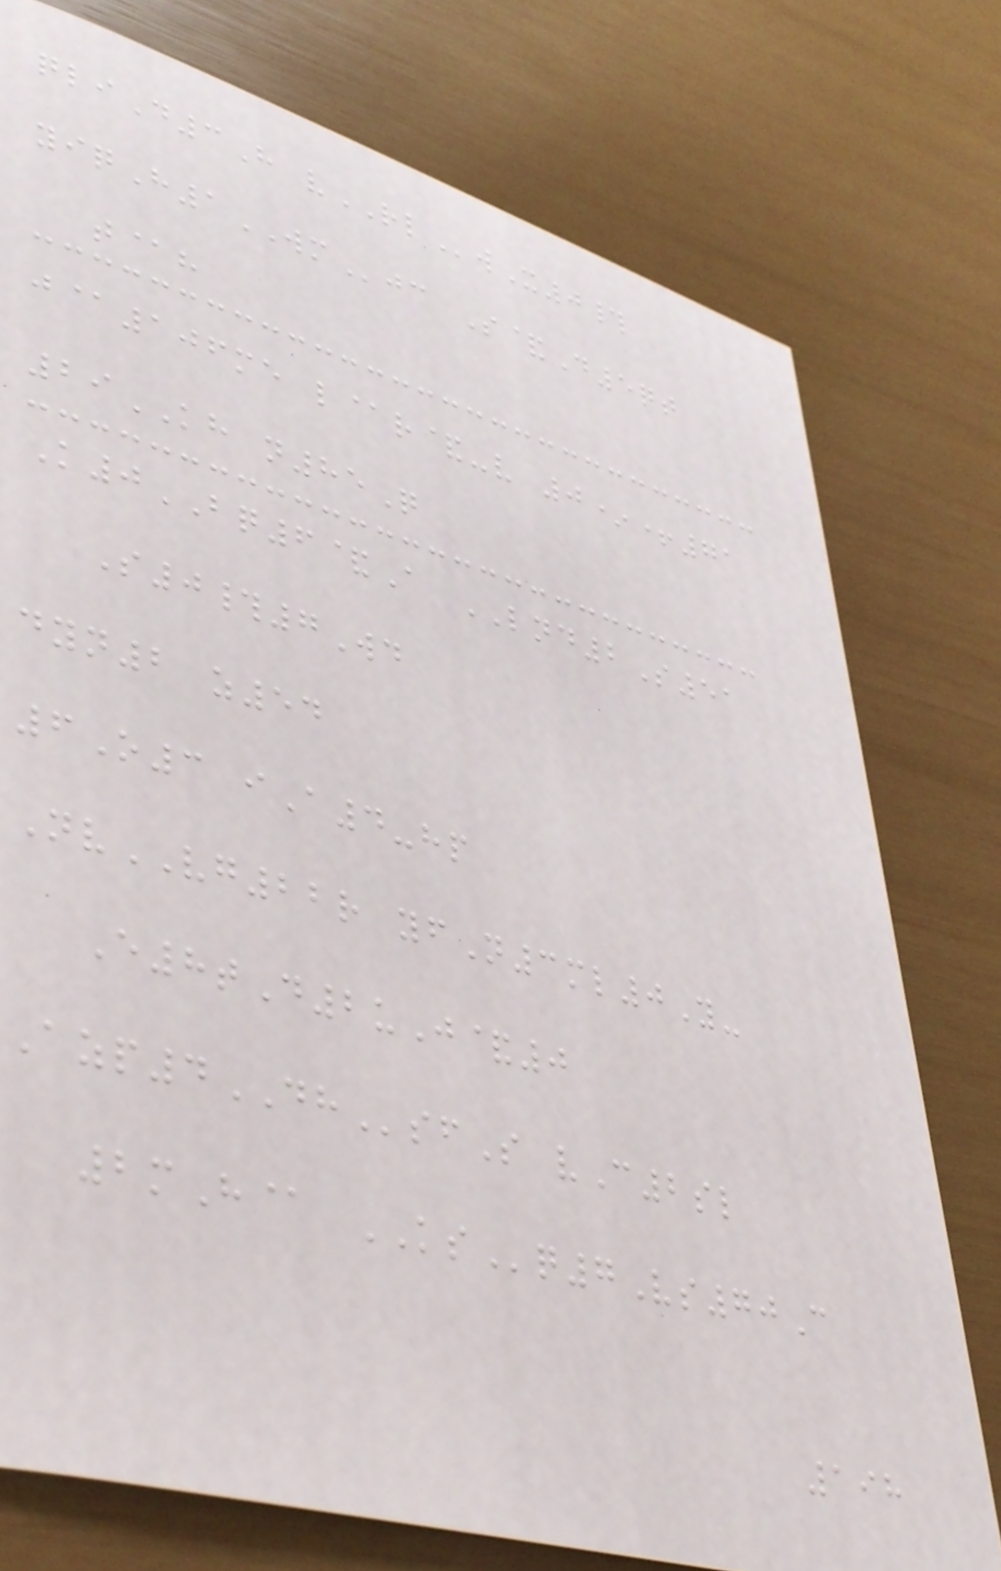qliD3H vRLwX0#
yiqH1WMjc S&D5qt
t@h
j@106me l@r&-v 0*+71
29KH n85Q
K0BQ6&A LND2S51
S0#7Wd
dyn2 z54
6O3 iA4-hp
NvVG22r yfN3ml0Y-
E8tD2uJ&0
Azp4DHsfS vC2sl
2mH@ KSq7Vs70C
198
